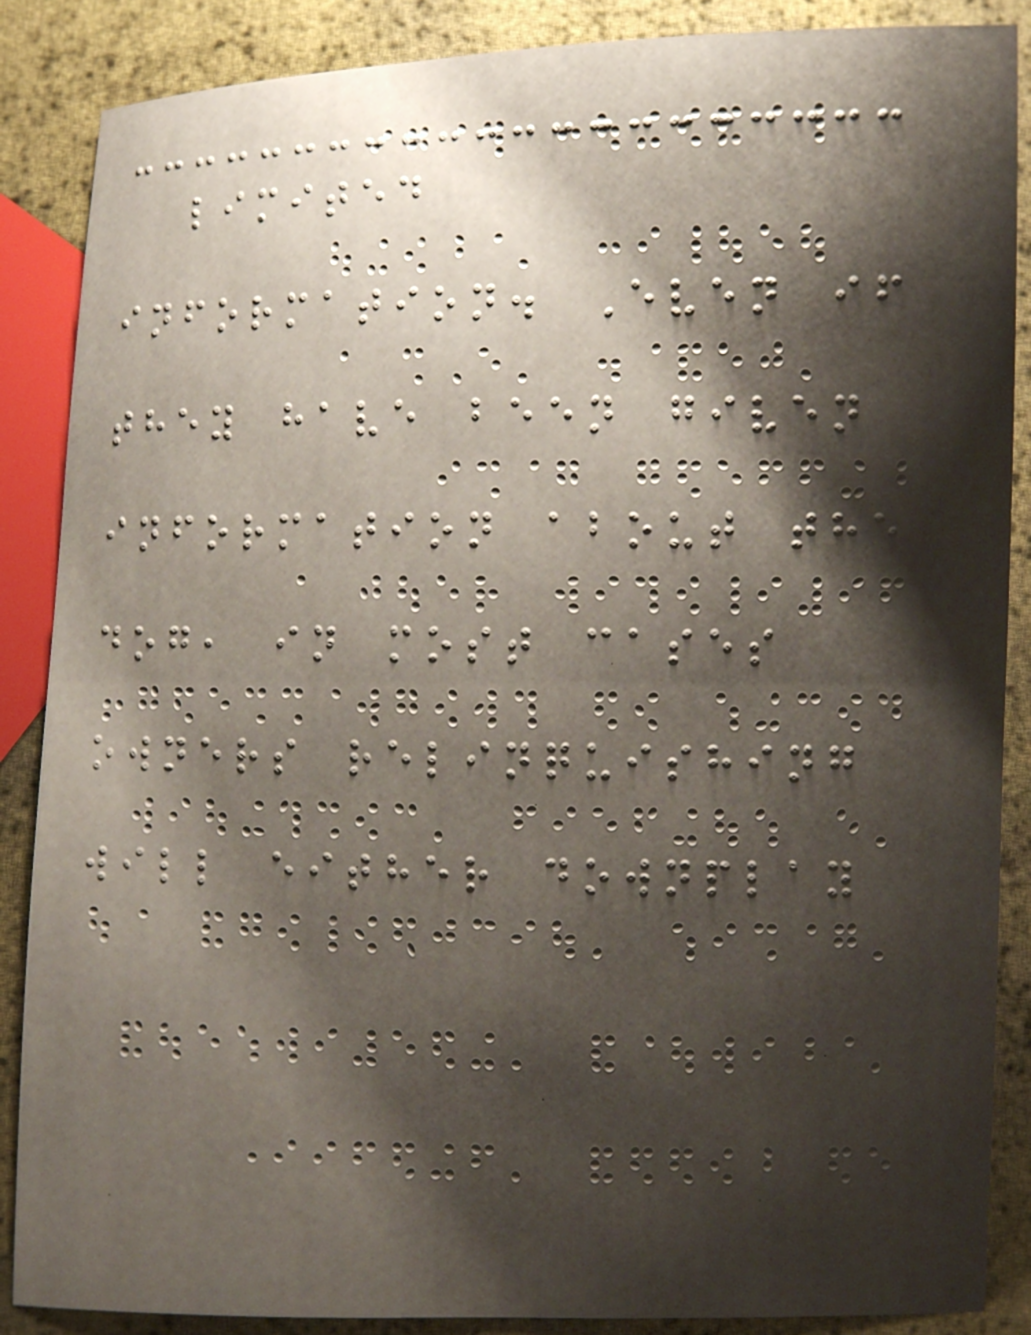limited
information. Even if
they have been given
information about the
dog, in most cases
owners relinquishing
will either downplay
